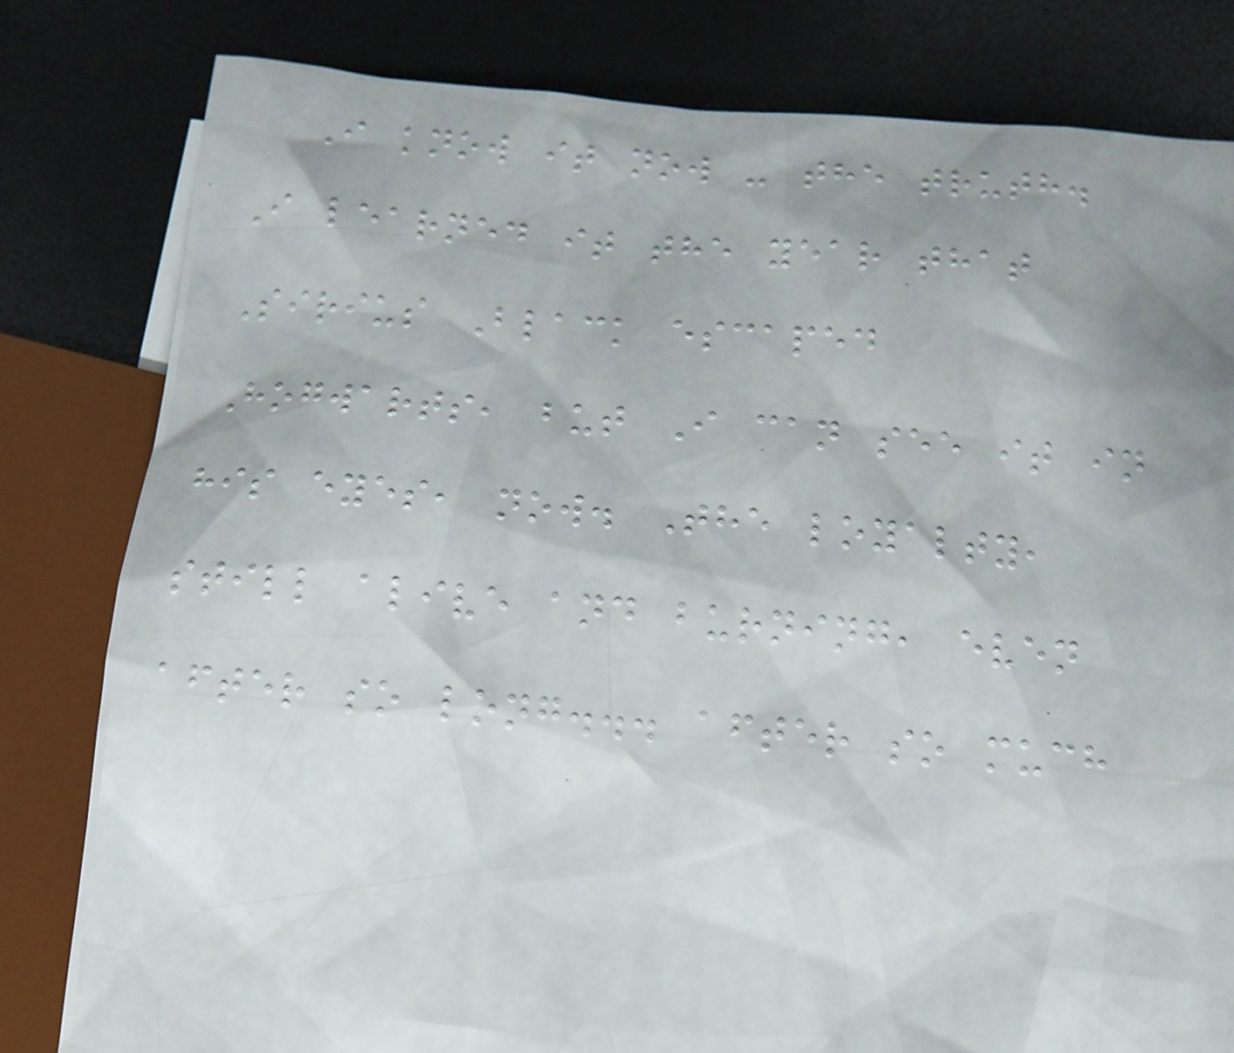I know it now - the truth.
I learned it the year that
Sirius Black escaped
Hogwarts, but I can see it in
his eyes, now. The loyalty,
still alive and burning, even
after so long... after so much
